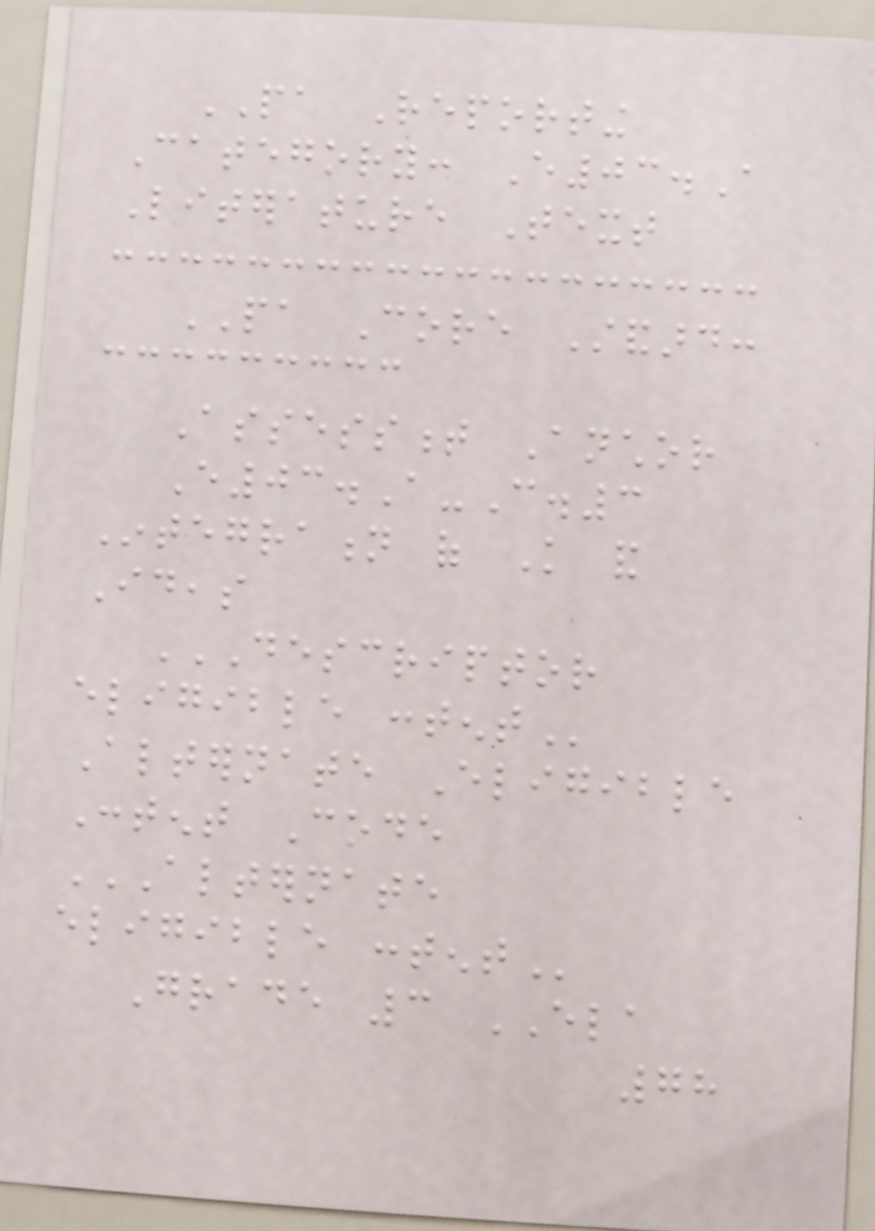PA Reporting
Category: E03.A
Literature Text
PA Core Standard:
Assessment Anchor
E03.A-C.3
Integration of Knowledge and
Ideas
DESCRIPTOR
ELIGIBLE CONTENT
Alternate Eligible
Content Code
ALTERNATE
ELIGIBLE CONTENT
Grade 3 ELA
78
